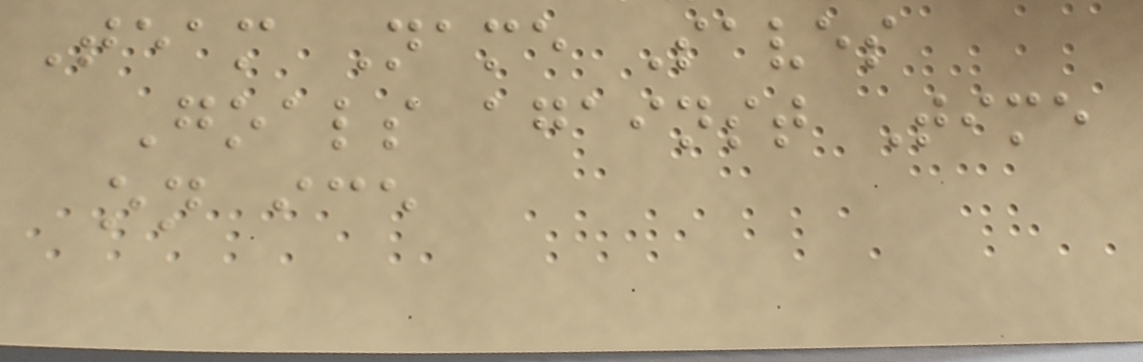Team Name Saves
Goals against Time
on ice
